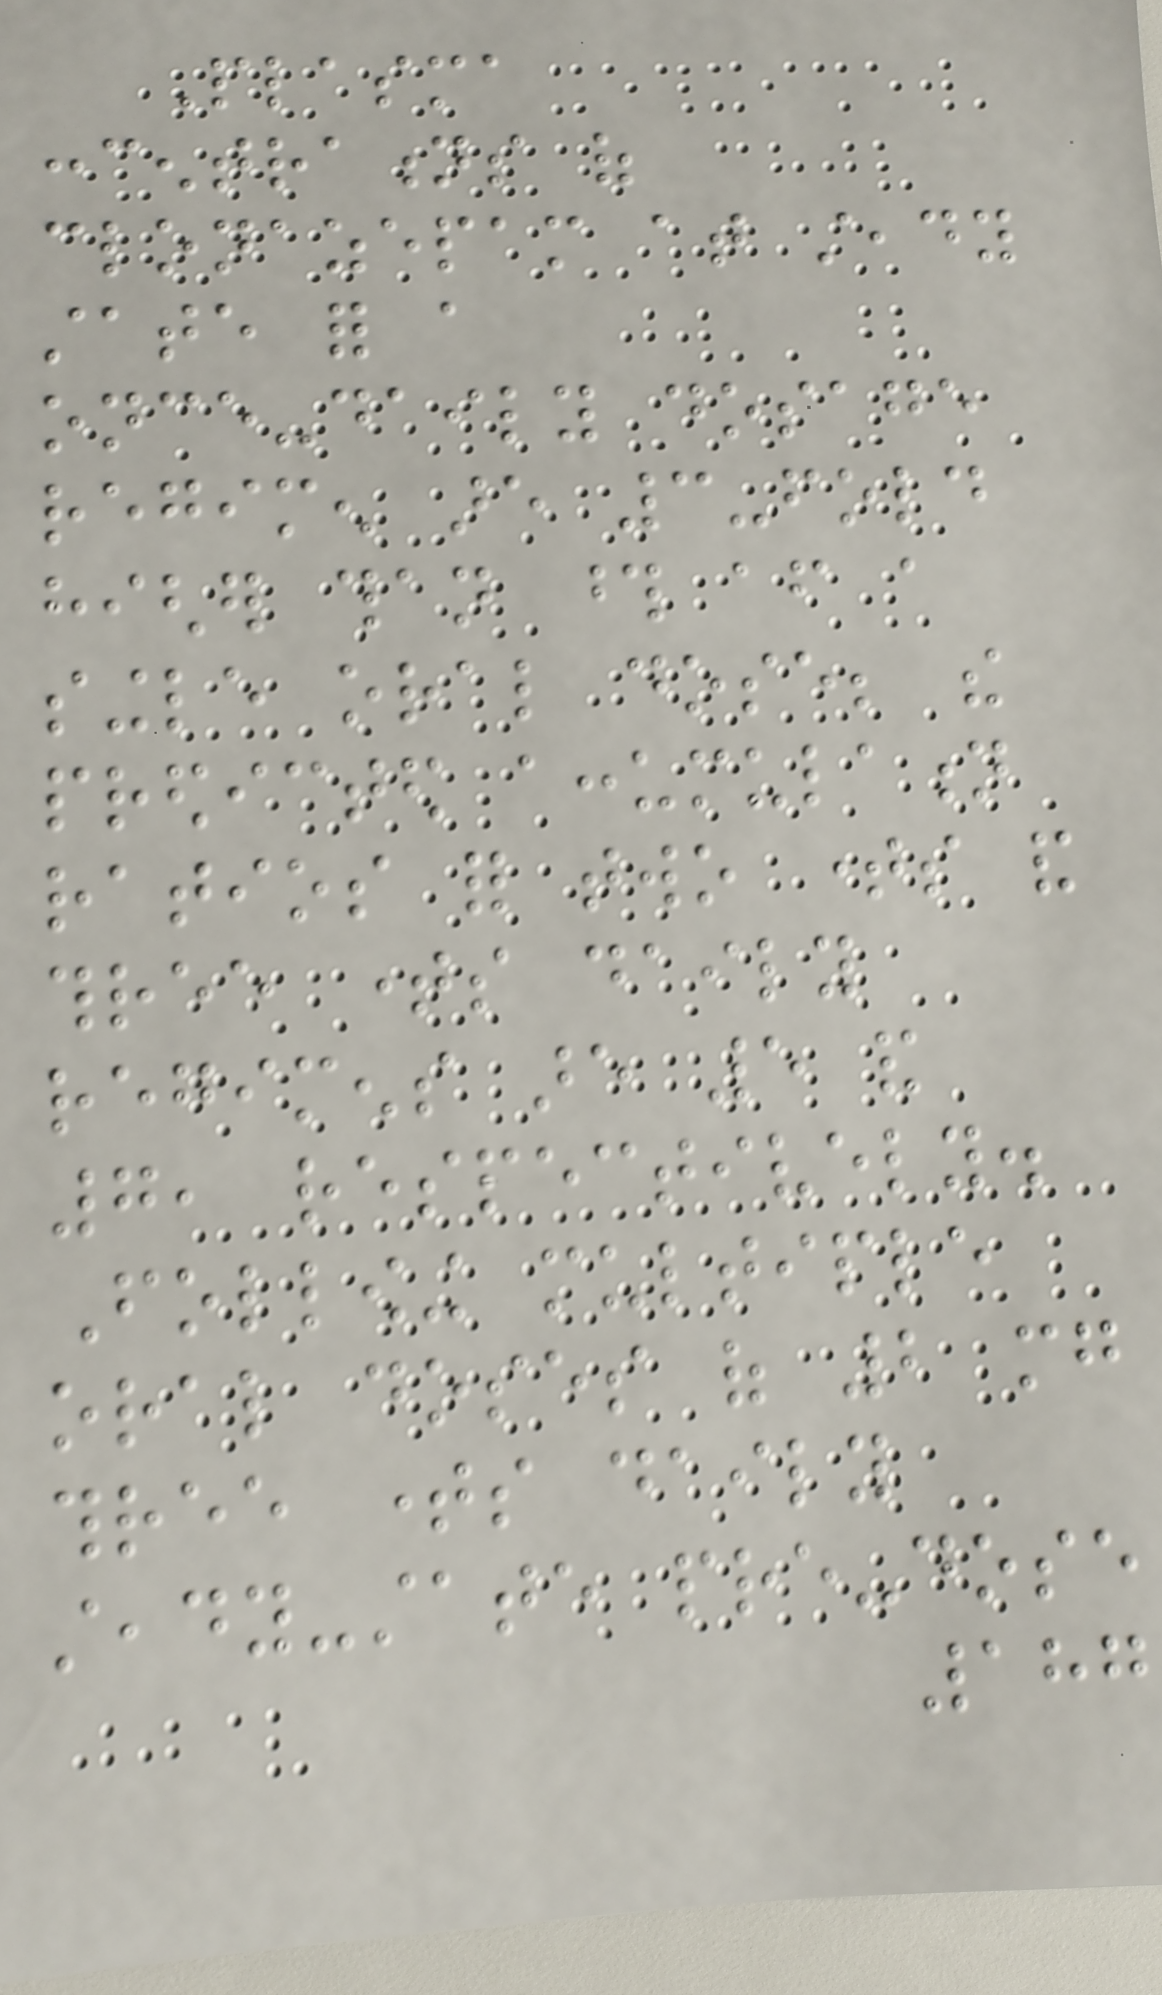Plasma
concentrations of
clonazepam at steady
state for a
once-daily dosage
regimen are 3-fold
higher than those after a
single oral dose; the
predicted accumulation
ratios for two times and
three times daily
regimens are 5 and
7, respectively.
Following multiple
oral doses of 2 mg
three times daily
steady-state pre-dose
187
